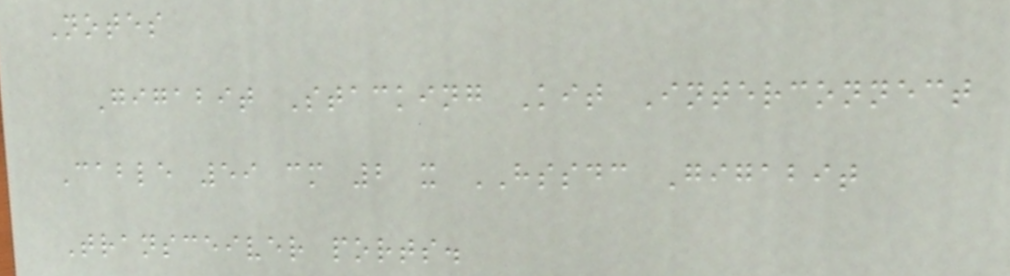Notes
Gigabit Stacking Kit Interconnect
Cable 59 cm 2 x HSSDC Gigabit
Transceiver ports.
